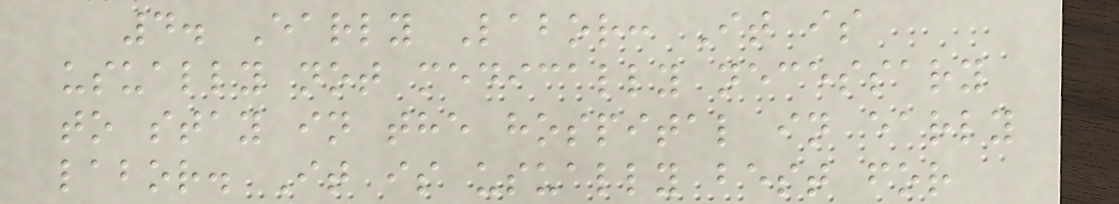4. Early Labor: It is
usually not medically necessary
to stay in the hospital in early
labor. It is usually best for
